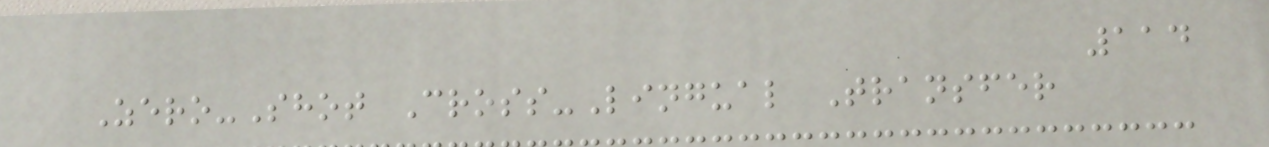114
Zero-Shot Cross-Lingual Transfer
